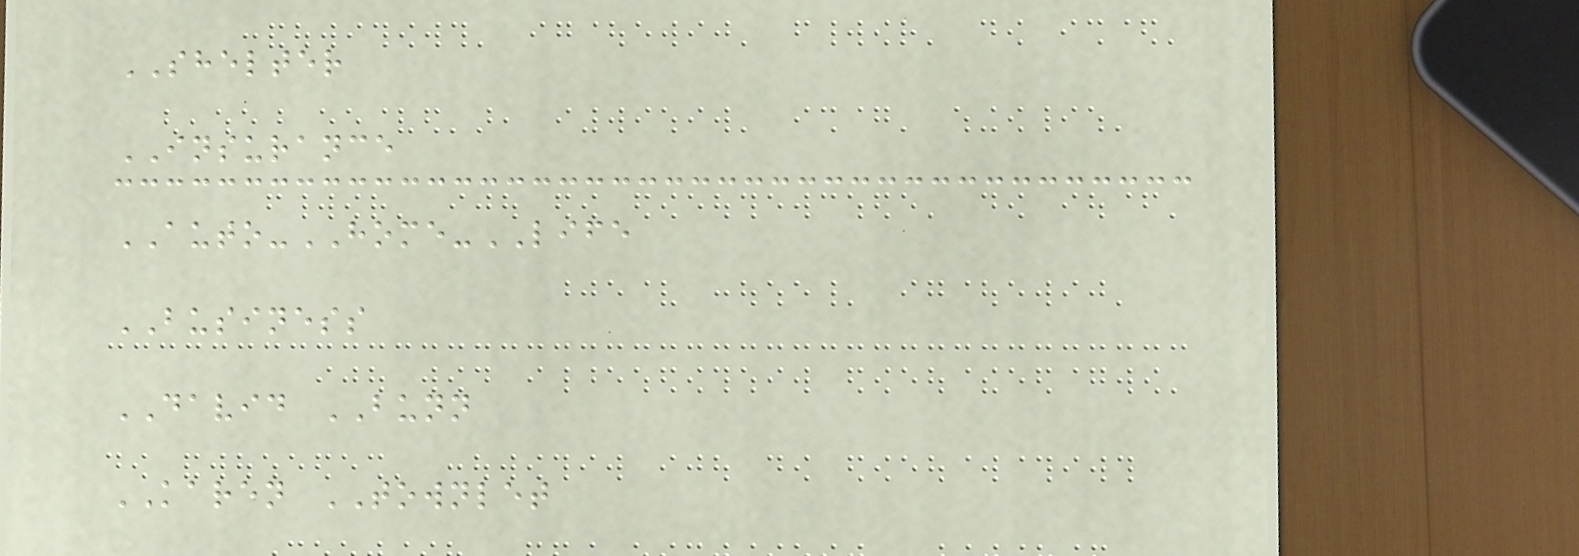SHELTER
INSURANCE
AUTO-HOME-LIFE
BUSINESS
DAVID BUNN
KAREN TOWNLET
